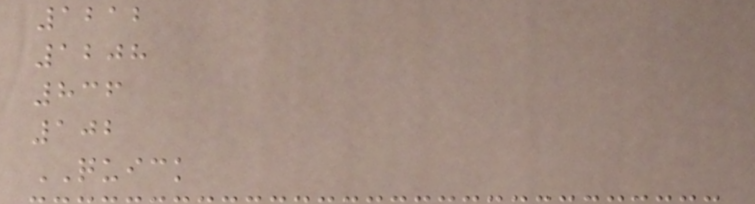1212
1208
836
102
QUICK
